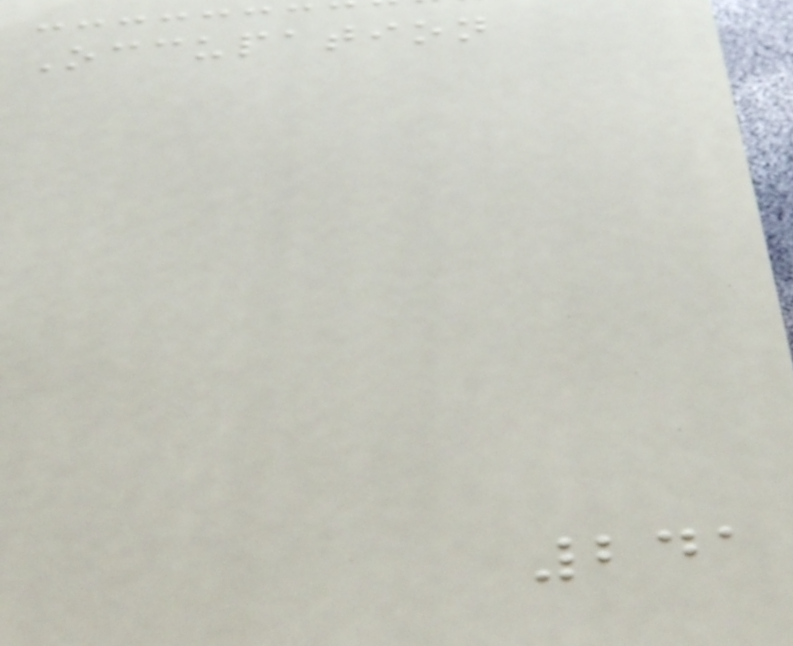Occupation
241
